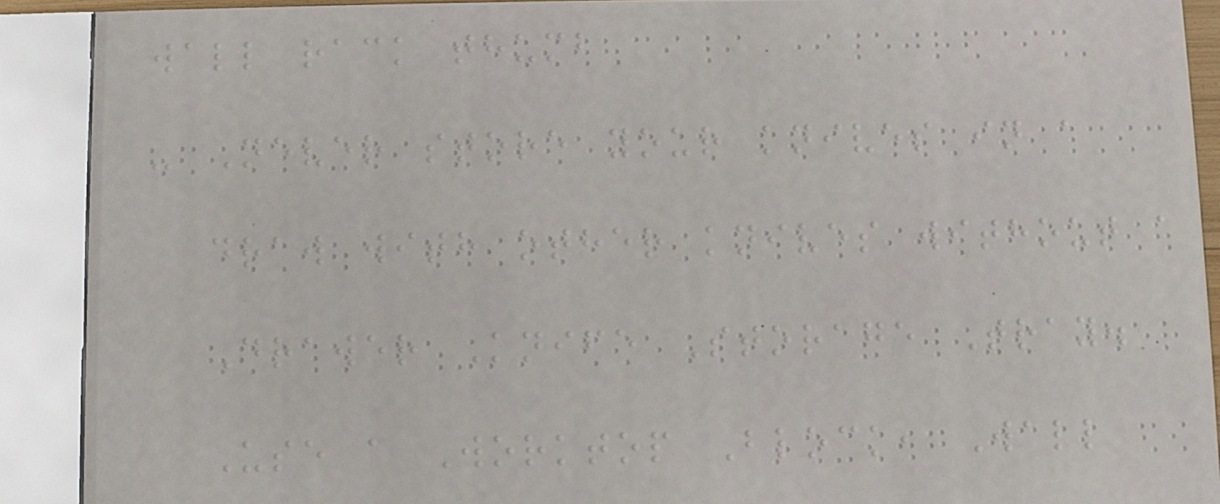wall rack thumb
- Never store your knives in a
draw with other knives without a
Drawer Knife Storage Tray.
Use a Worktop Block, Wall
